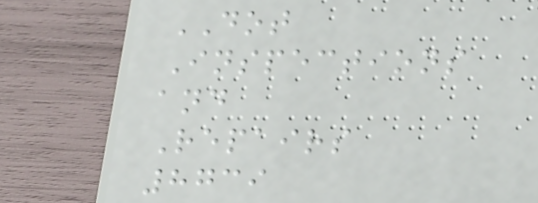DOT
Inspections
and
Repairs
8739
